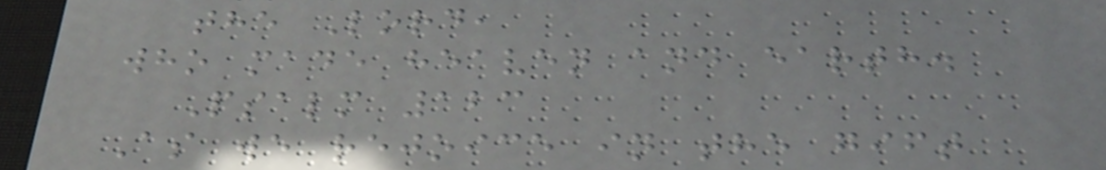the Lord,
who made heaven and earth.
Psalm 123
As we rejoice in the gift
